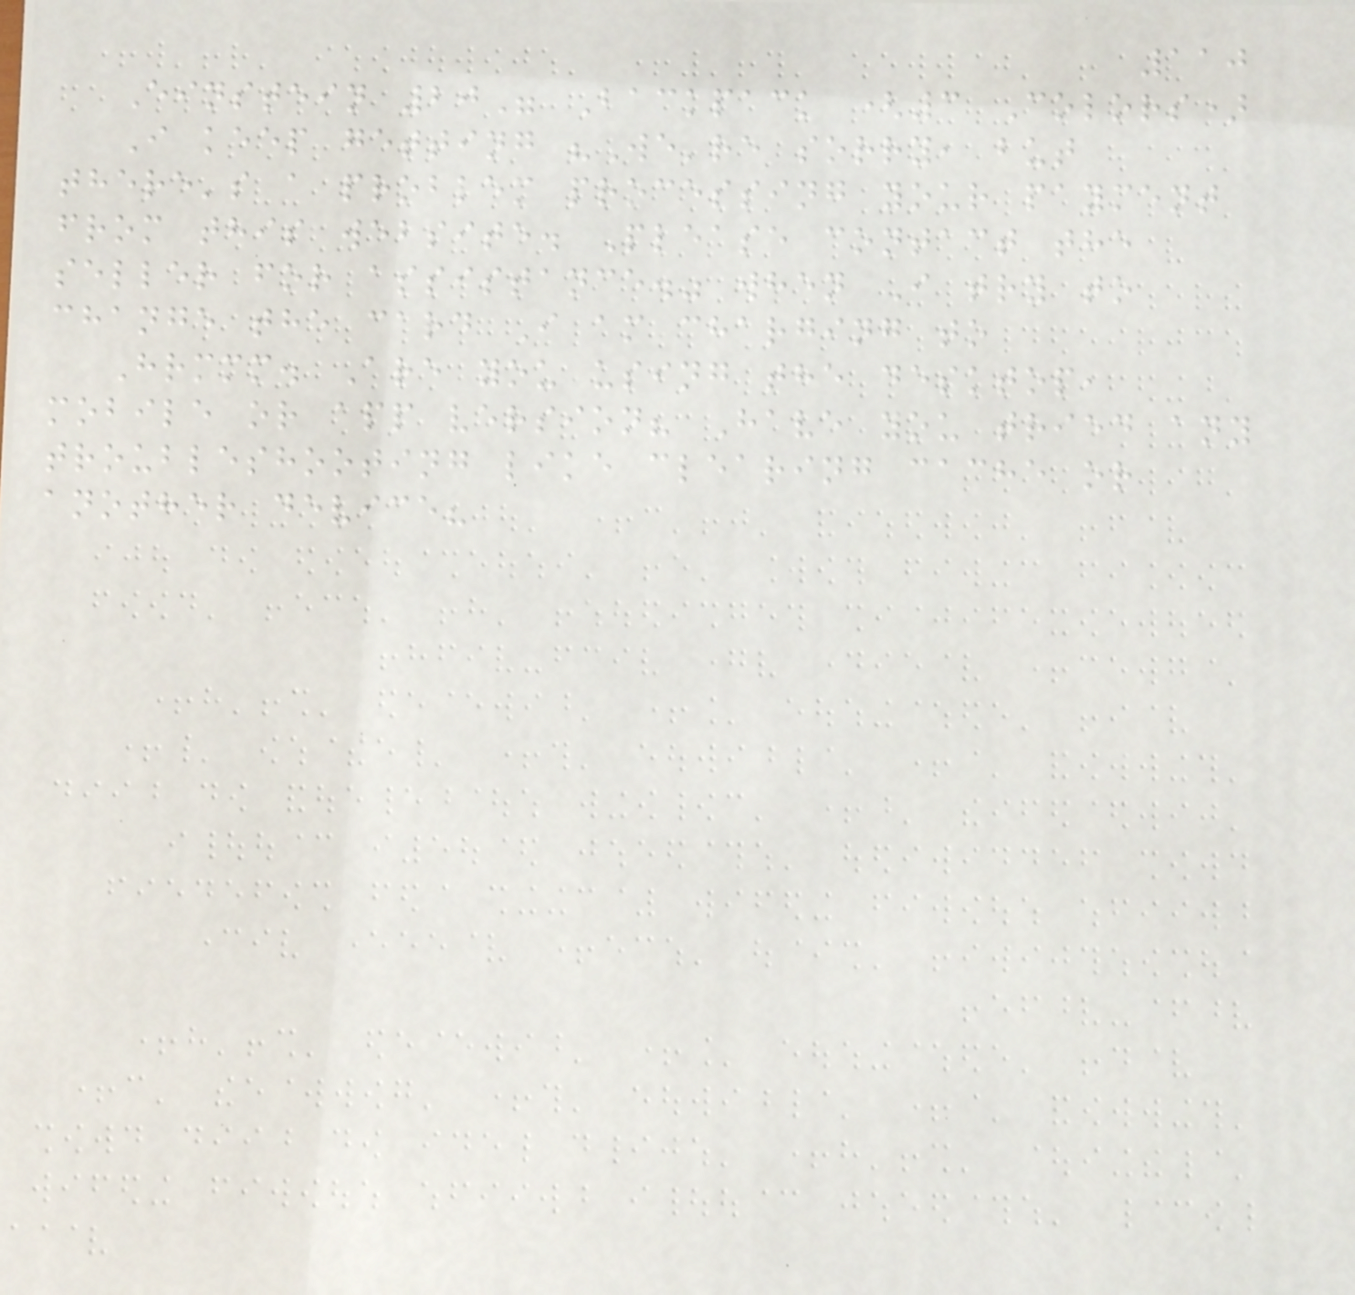110
Einstein 20" Backpack (3 Colors)
I keep getting "We're sorry, but
there's a problem processing your payment
from this website. Please contact the
seller for assistance." when I try to
change the card I am charging to
Hrmmm. Are you using the desktop,
mobile or app version? Have you tried any
troubleshooting like clearing cache or
another device?
